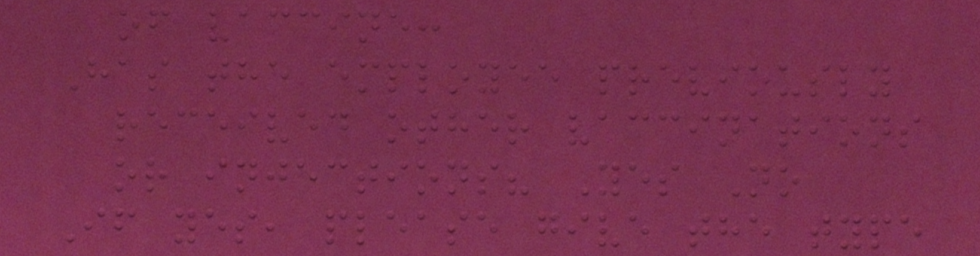of vaccine:
Has the employee previously
received other vaccinations
or injections? Yes No
If yes, please give the type
